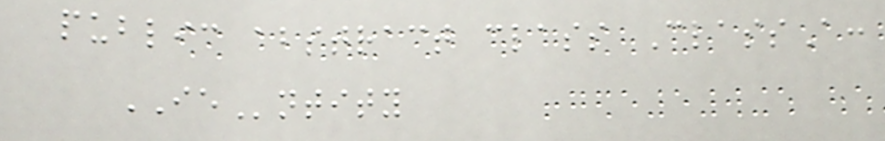public abstract class ClassA:
IEntity
